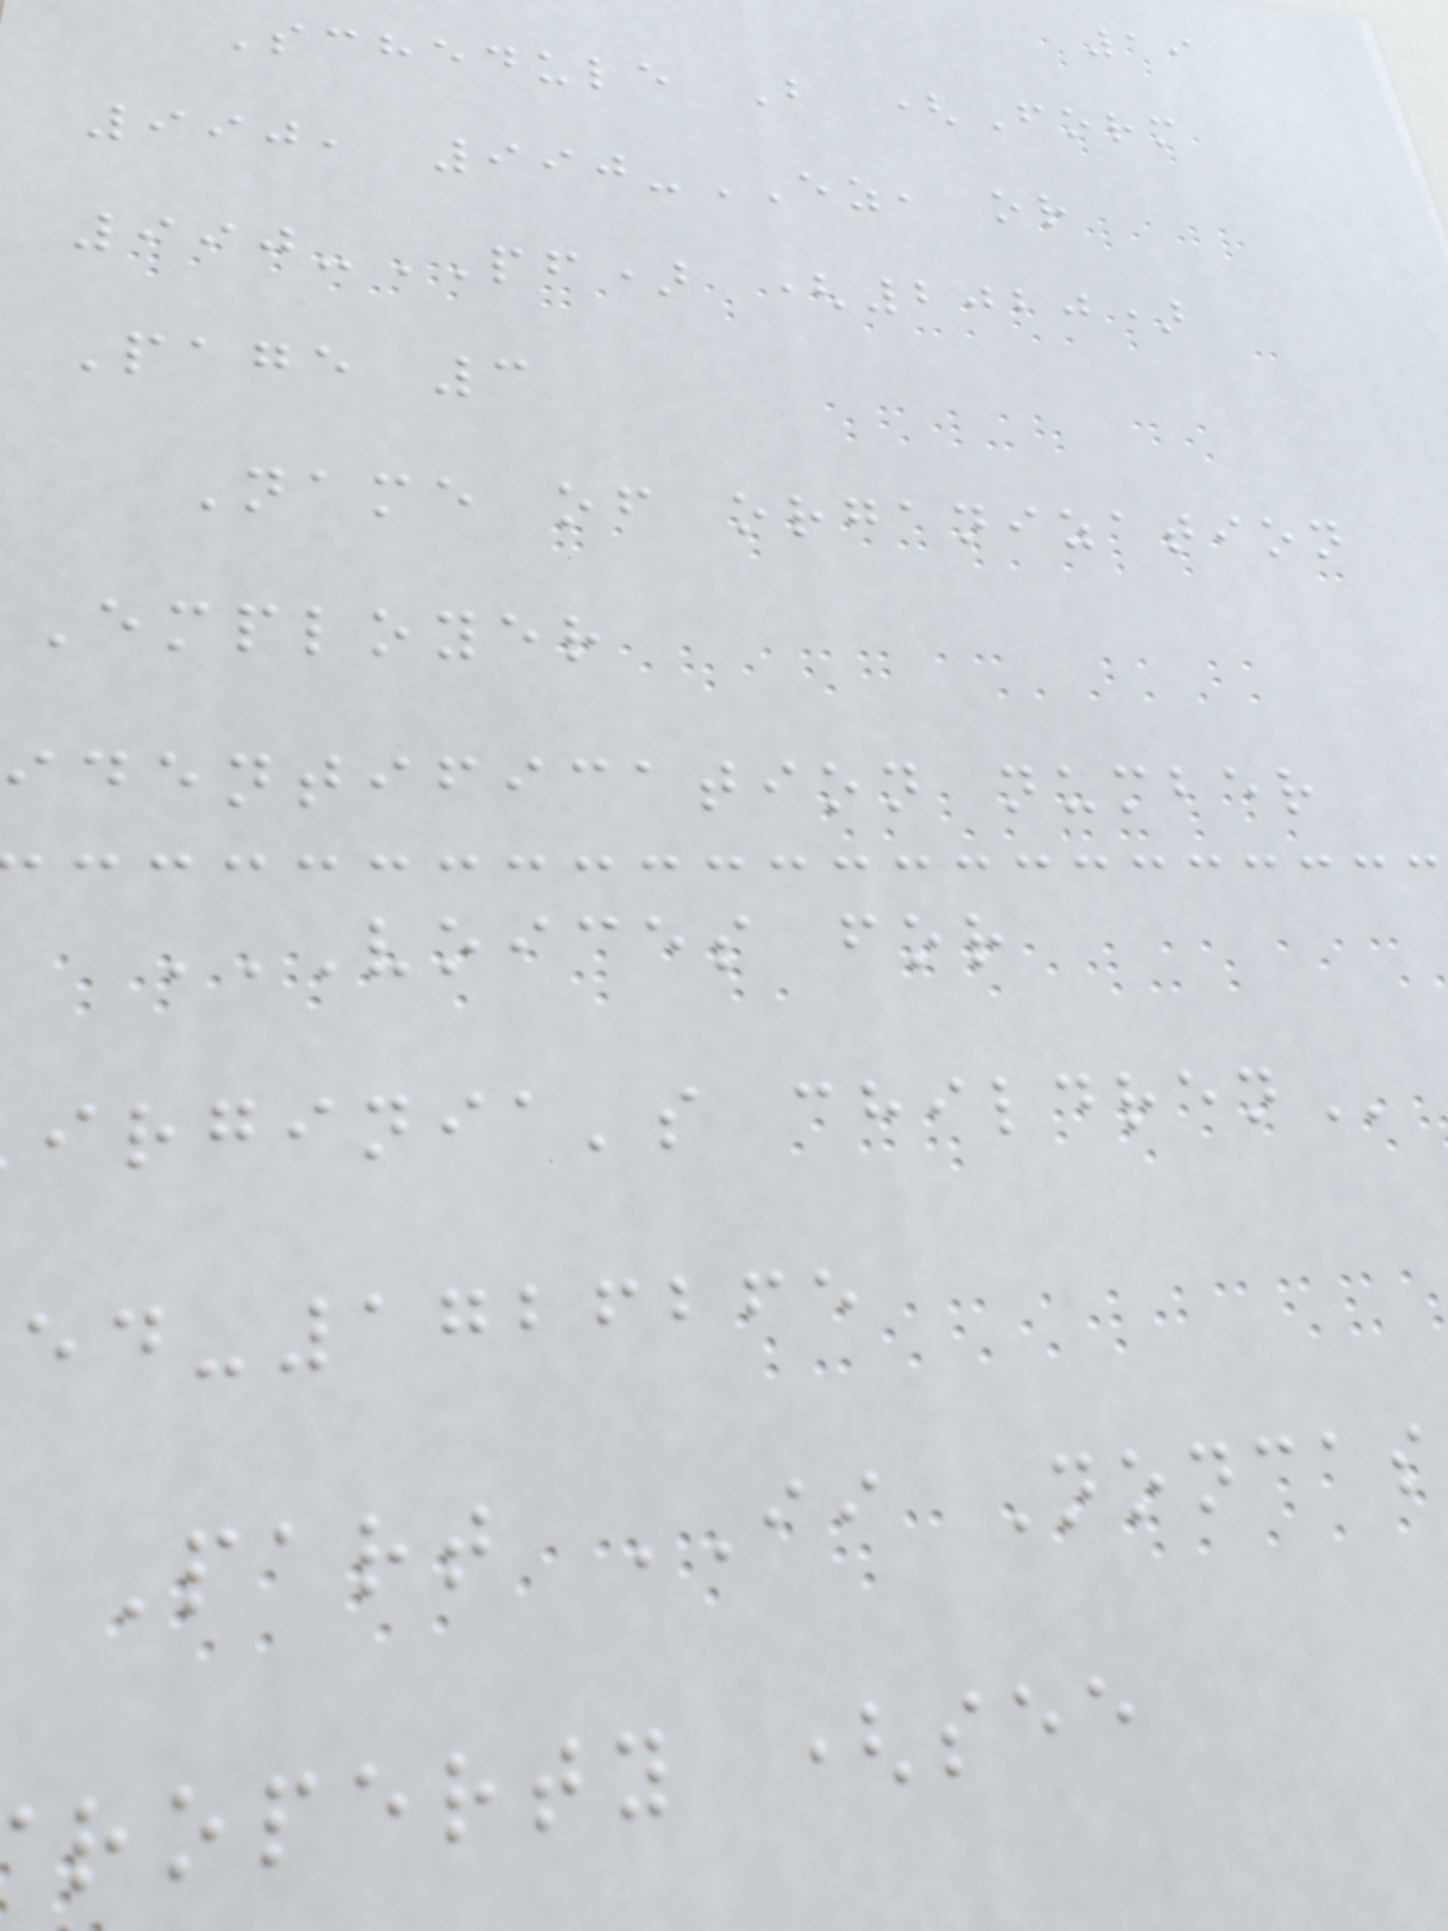19
Schedule B (Form
990, 990-EZ, or
990-PF) (2020)
Page 3
Name of organization
Employer
identification number
VOICES FOR
irginia's
-1726265
Part II Noncas
roperty (see
